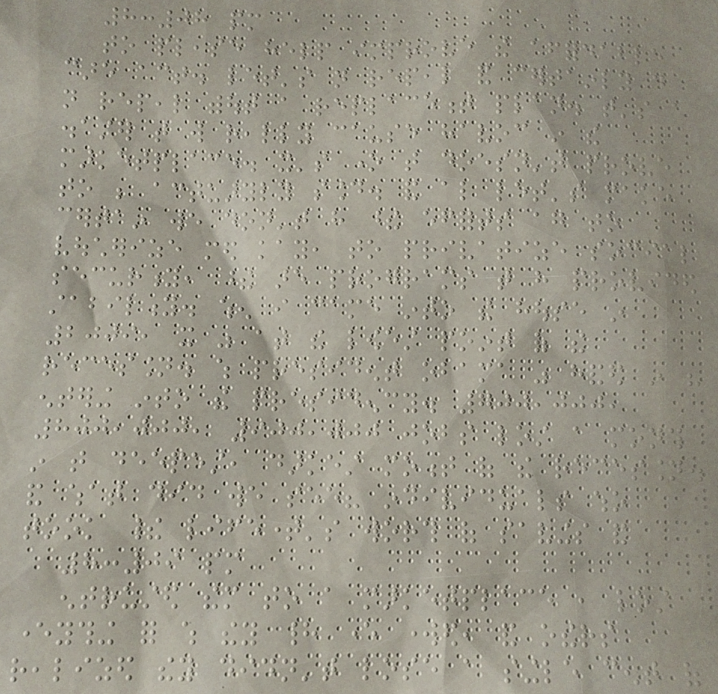8:08 pm
to please help improve the affordable
care act. let's not repeal and certainly do
not repeal without a replacement plan. that's a
disaster that will really cause havoc in the
marketplace. it's one that doesn't prove
to be actuaryly sound. and also let's make
certain we don't have these efforts again to
voucherize med kay, to privatize social
security, these are programs that have provided
stability. when i came into the house in
2009, it was at the lowest point of the
recession. which president obama was handed in his
entering into the presidency. 700,000,
800,000, 900,000 jobs lost a month
in that deepest, darkest moment of the recession.
and what did we see? individuals who
took their lifetime's worth of savings and
8:09 pm
entrusted them to a marketplace , lost
everything for which they had ever worked, and others
realized they didn't lose a single cent of
